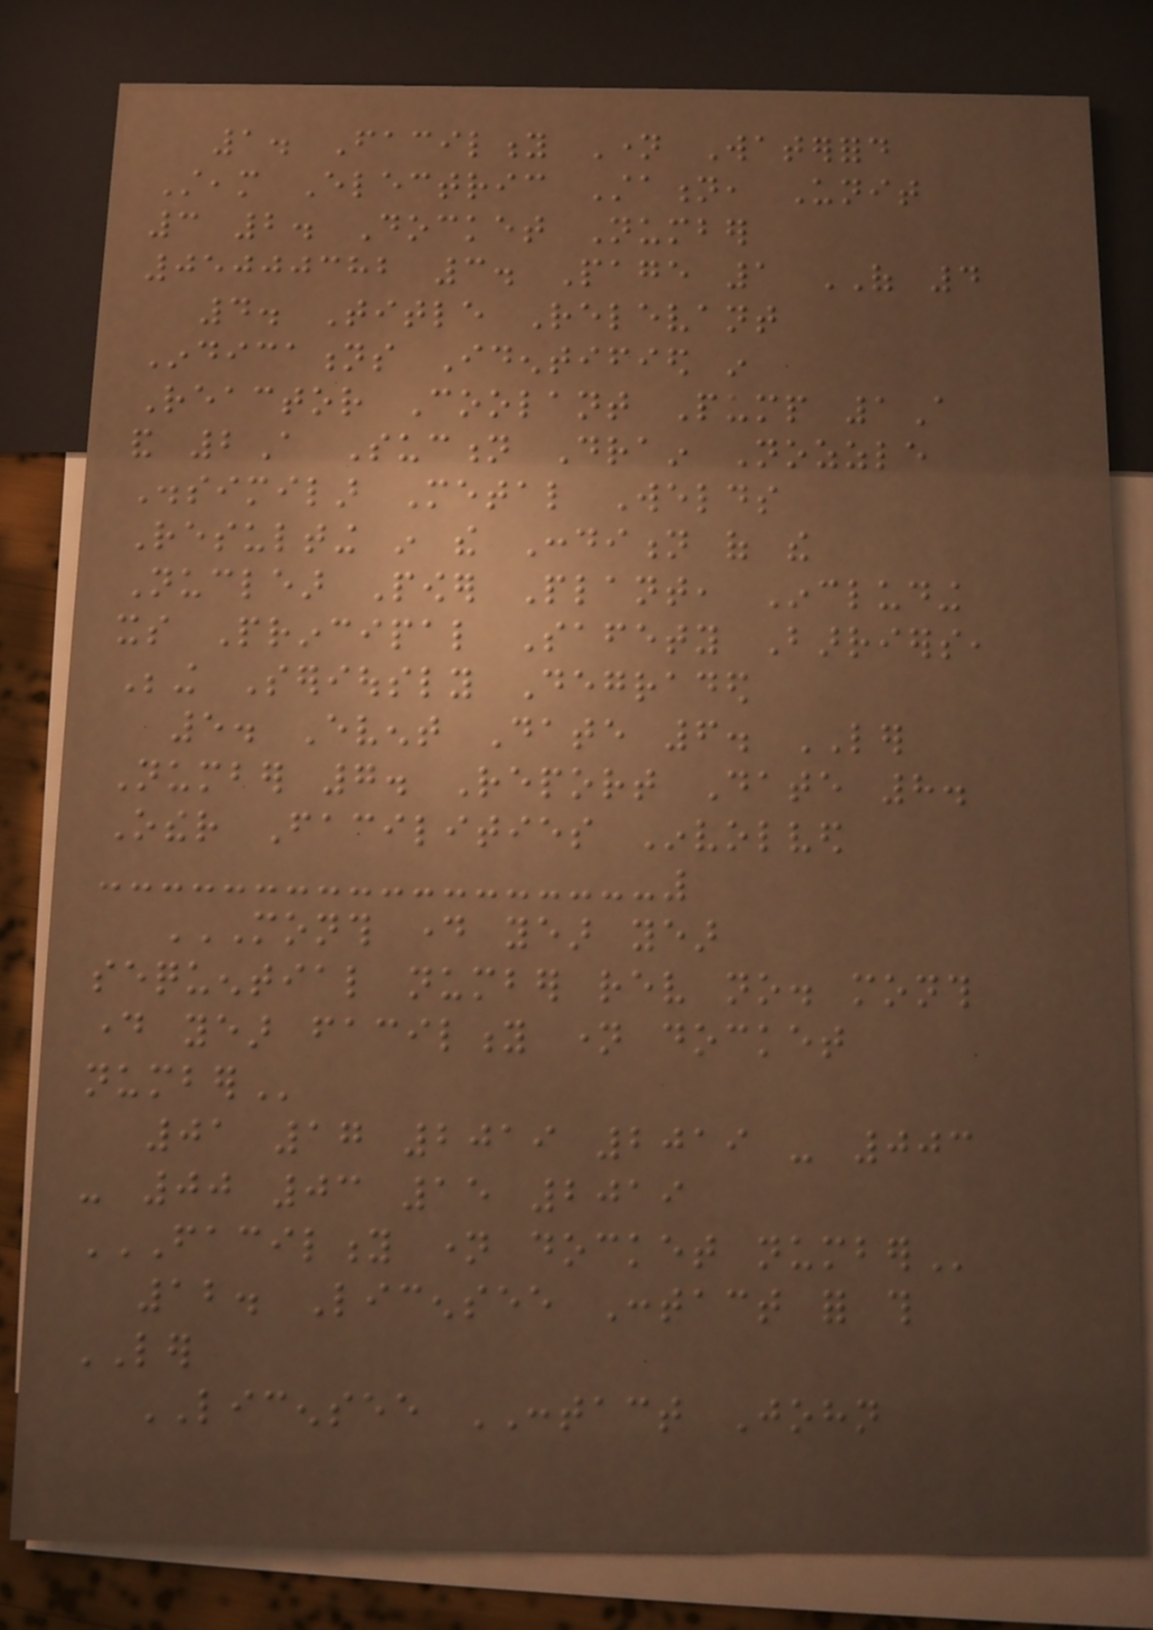1. Facility Name Waterford
Steam Electric Station, Unit
3 2. Docket Number
05000382 3. Page 1 OF 4
4. Title Relevant
Indications Identified in
Reactor Coolant Pump 1A
and 2A Suction Drain Nozzle
Dissimilar Metal Welds
Resulting in the Condition of the
Nuclear Power Plant, Including
its Principal Safety Barriers,
Being Seriously Degraded
5. Event Date 6. LER
Number 7. Report Date 8.
Other Facilities Involved
MONTH DAY YEAR YEAR
SEQUENTIAL NUMBER REV NO. MONTH
DAY YEAR FACILITY NAME DOCKET
NUMBER
01 17 2019 2019 - 003
- 00 03 15 2019
FACILITY NAME DOCKET NUMBER
12. Licensee Contact for this
LER
LICENSEE CONTACT John
